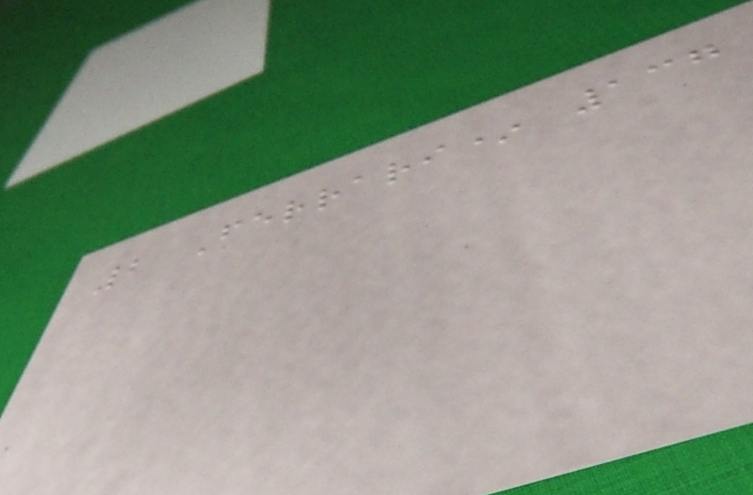2 Ferrari* 137
